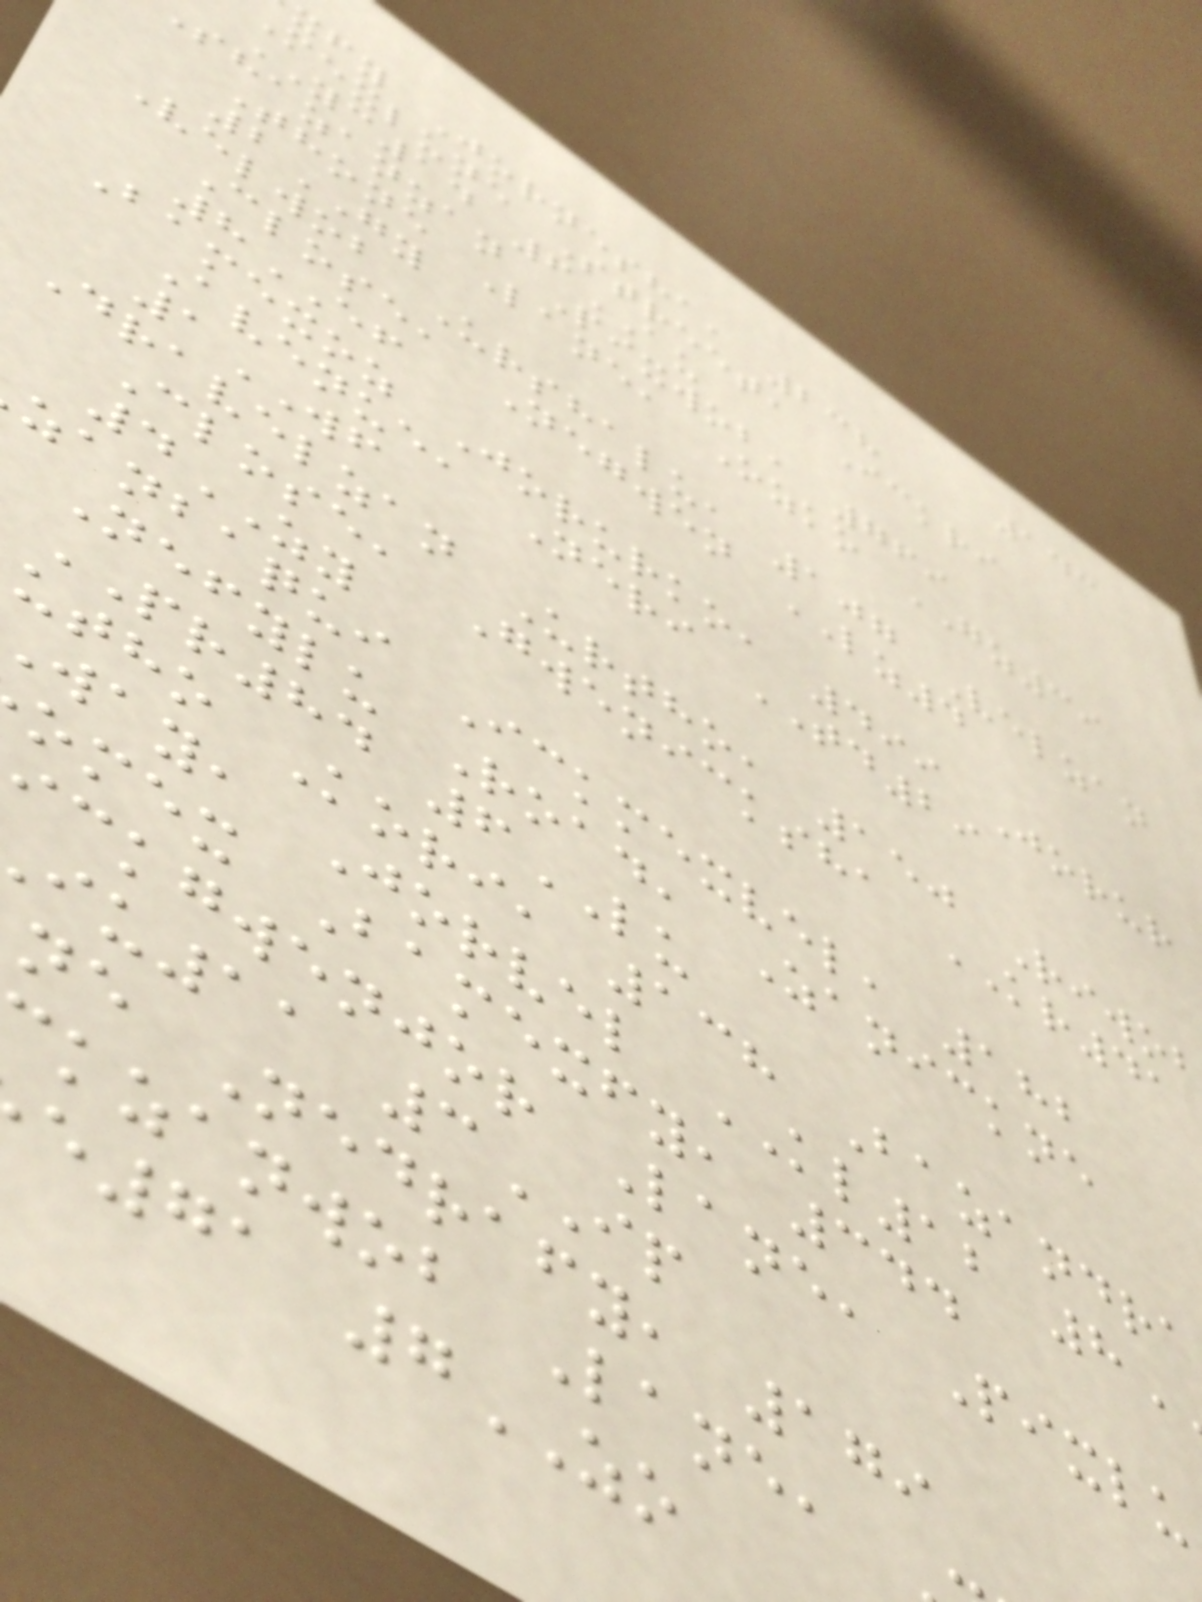143
xfy Jornesha, 238
mexlune Street, Ickri
YC14 6AU
shazanzan Pixwob, 769
Thone Lane, Ozko GZ39
2GY
Velwob Urshalu, 107 Velzan
Close, Negwen LZ4
8EF
Bamexoz Jorurko, 499 Jorur
Avenue, Neri TD29
1WF
Dravelzan Urtho, 150 Riwo
Close, Gwenicksha KR41
4ZY
zanbaqui Ickmexvel, 182
Nefylu Road, Zanickne
PR84 6LU
utho Kori, 138 Bazandra
way, Jorvel KL12 8
omex Bamexfy, 344
ickgwenjor Lane, Pixlu
iu11 3IP
ne Nedrafy, 179
kzanwob Lane,
e71 7ZO
